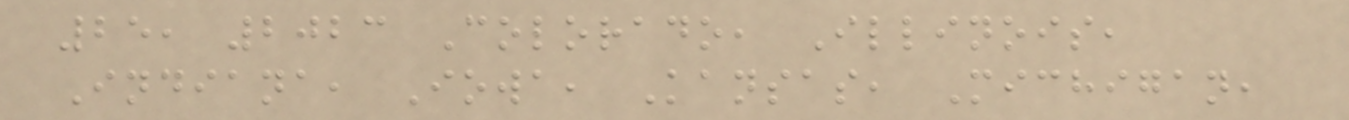25, 2023 Colorado, Illinois,
Indiana, Iowa, Kansas, Michigan,
